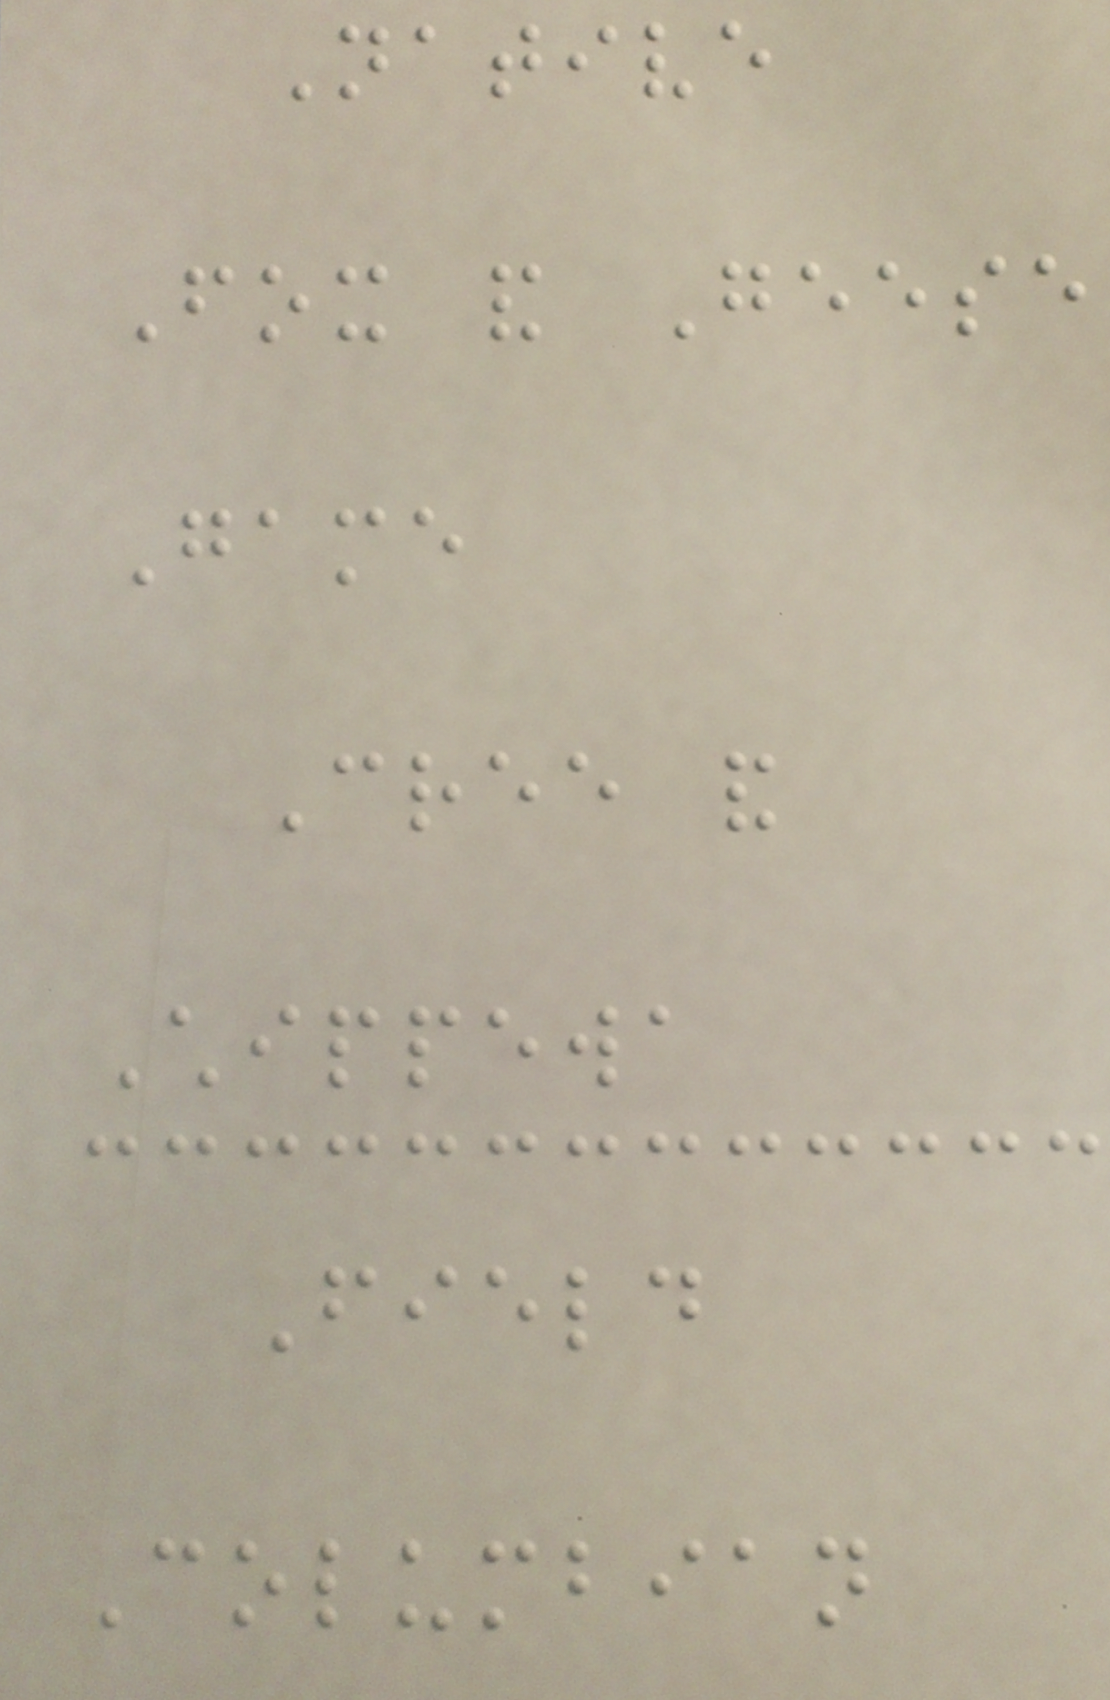Native
Fox and Geese
Game
Cree and
Chippewa
Field
Columbian
